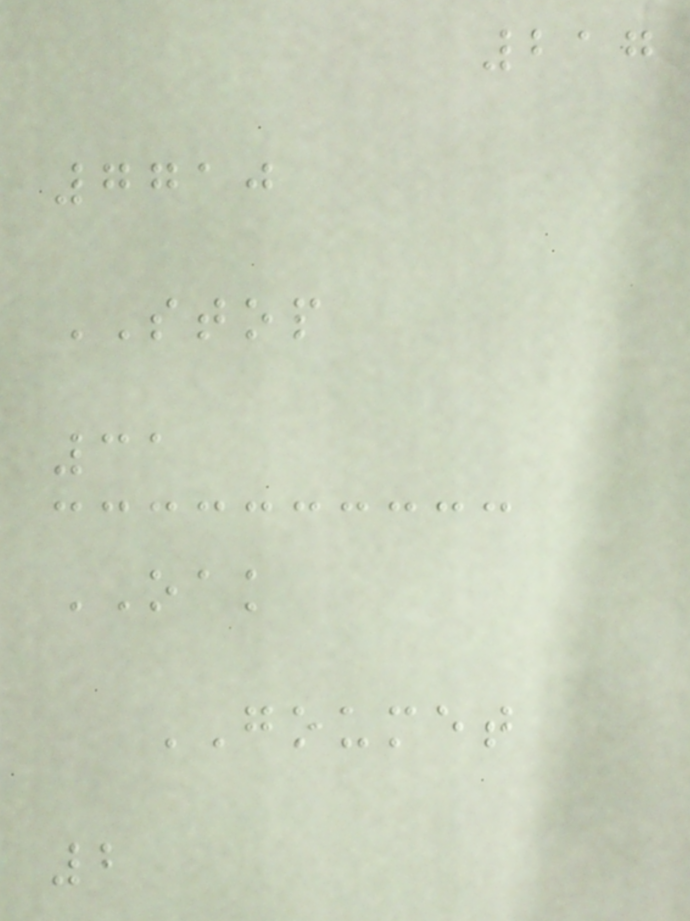217
7710
STOP
31
OAK
GOUMET
2
